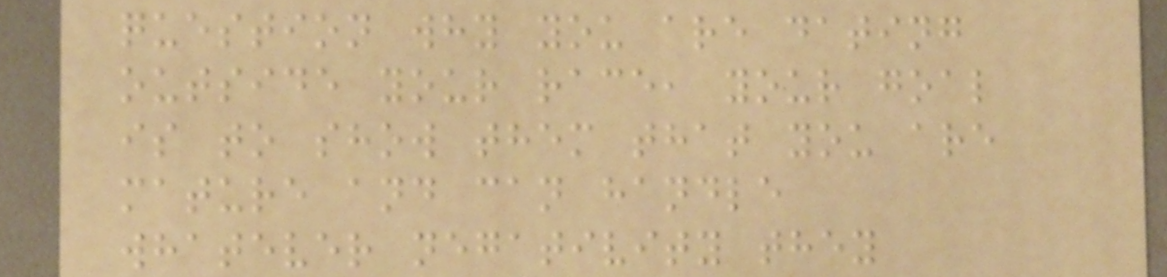question why you are dating
outside your race, your goal
is to show them that you are
mature and can handle
whatever negativity they
